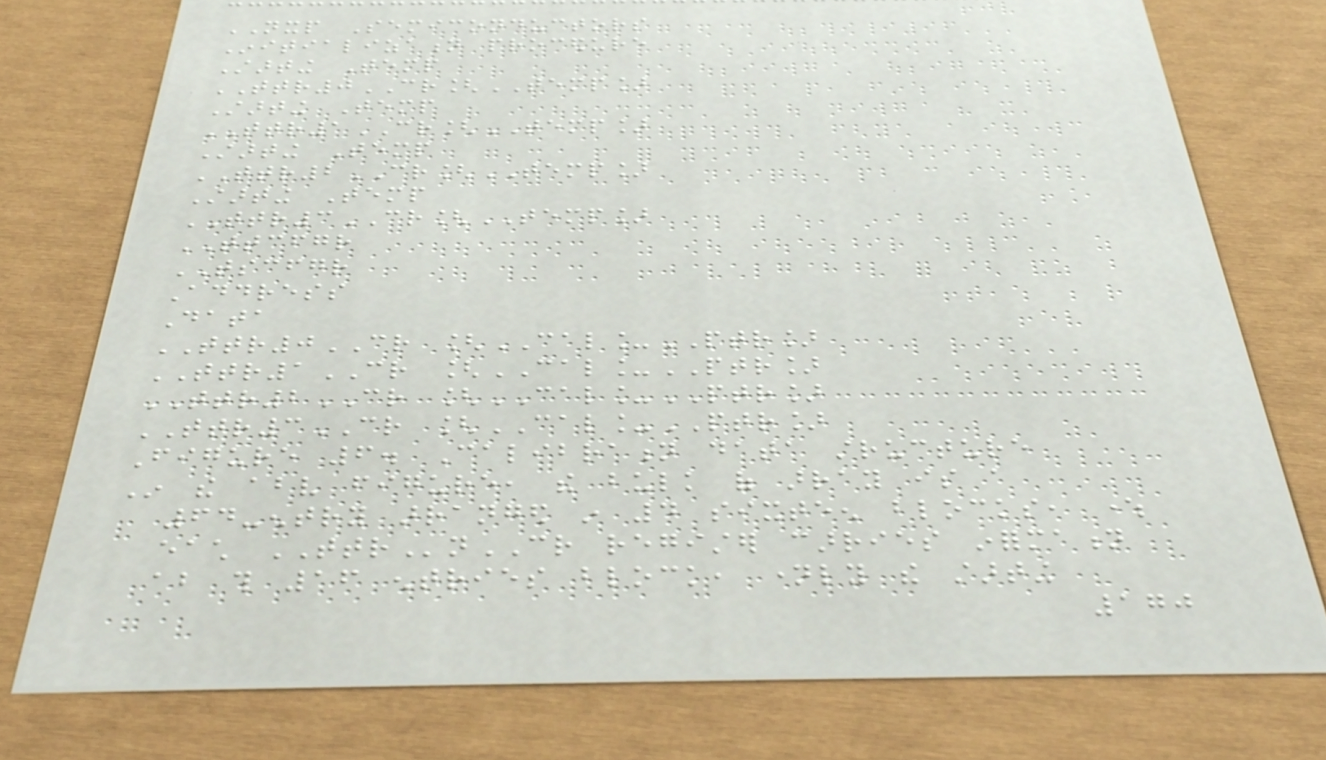NXP Semiconductors
Initialization procedure
Starting Temp
TTR0CR[TEMP]
Starting Temp
TTR1CR[TEMP]
Starting Temp
TTR2CR[TEMP]
Starting Temp
TTR3CR[TEMP]
TTCFGR
TSCFGR
Address
Data
TTR0CR [CAL_PTR]
TTR1CR [CAL_PTR]
TTR2CR [CAL_PTR]
TTR3CR [CAL_PTR]
Figure 6. Calibration data structure
In the above figure, the bulk of array is a
64-entry arranged in 4 sixteen blocks, where
each TTRnCR register carries information
about this 16 entries block, namely the starting
170
